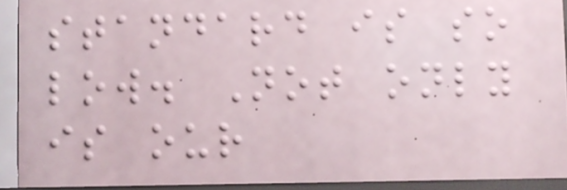standard is so
low. Not only
is our
